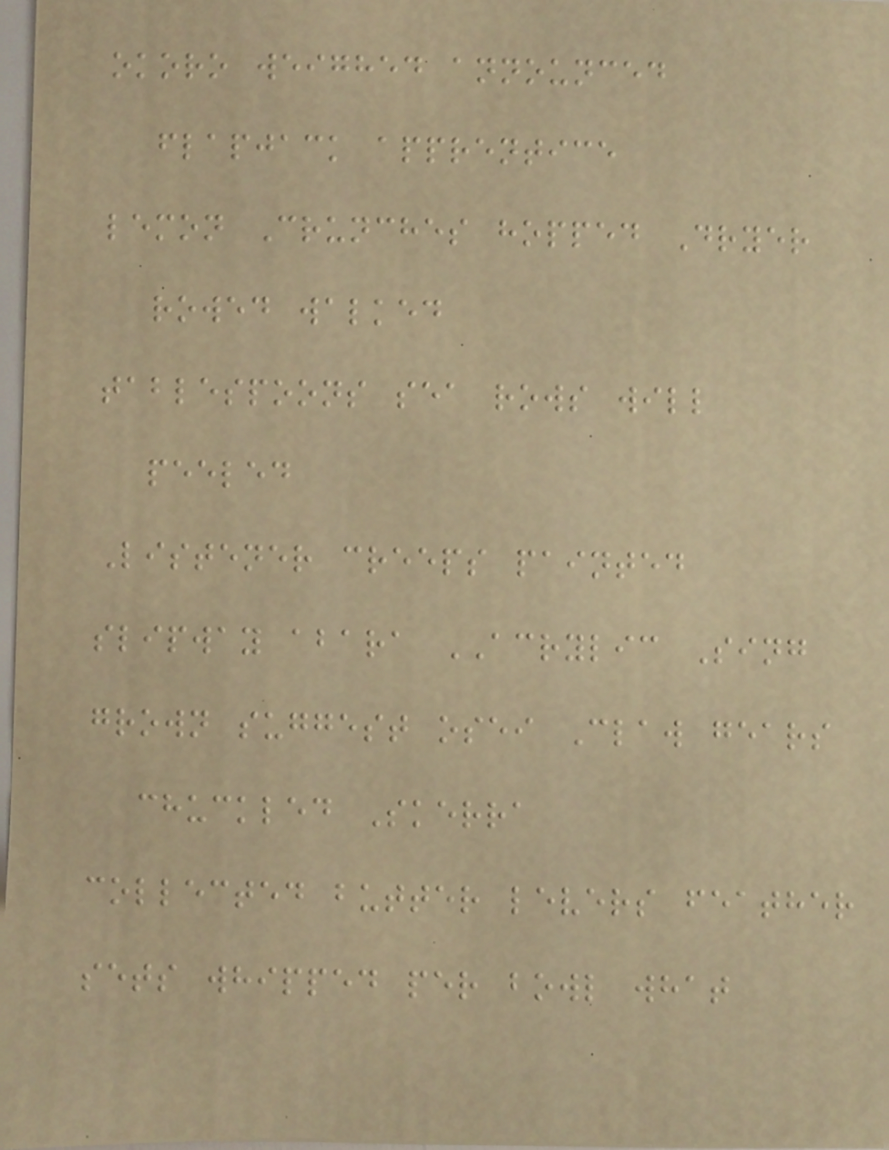okoro weighed announced
flapjack apprentice
lemon Crunches hopped Dryer
rowed walked
tablespoons sea rows will
peeled
Listener creeps painted
slipway abara ACRYLIC Sing
grown suggest osei Claw gears
chuckled Skerra
collected butter levers feather
sets whipped per bowl what
